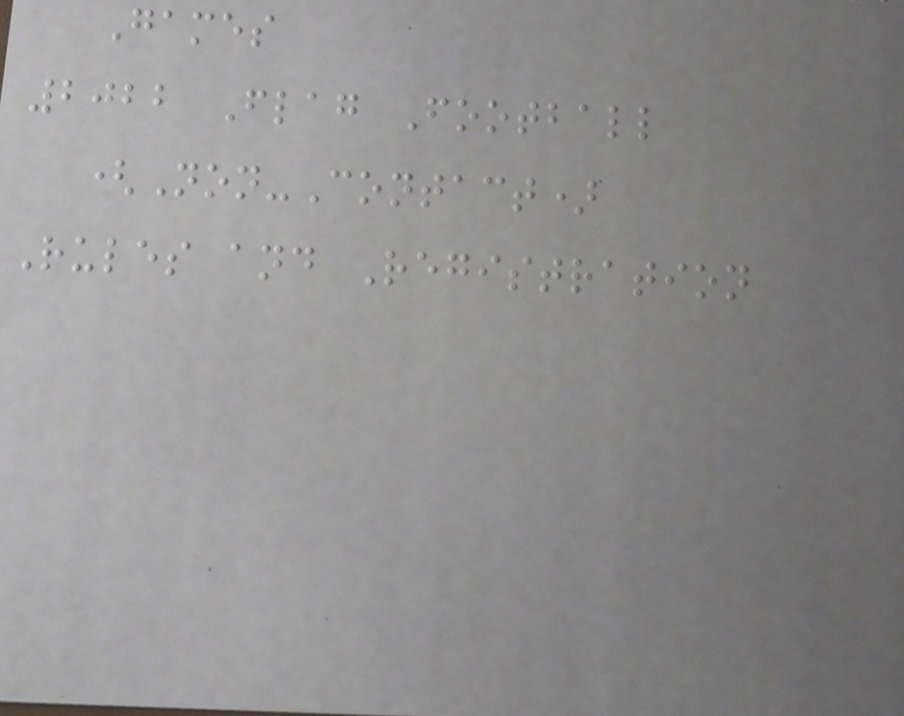Games
2022 Flag Football
(Non-Contact)
Rules and Registration
